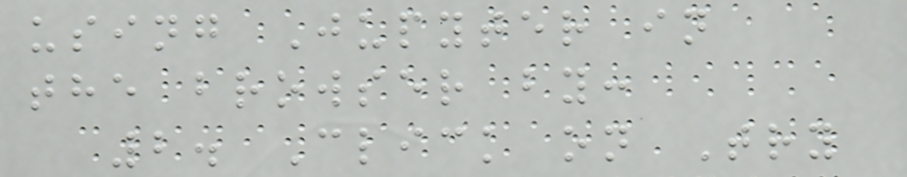using Jupyter in
the browser by:
2. Click on Try
